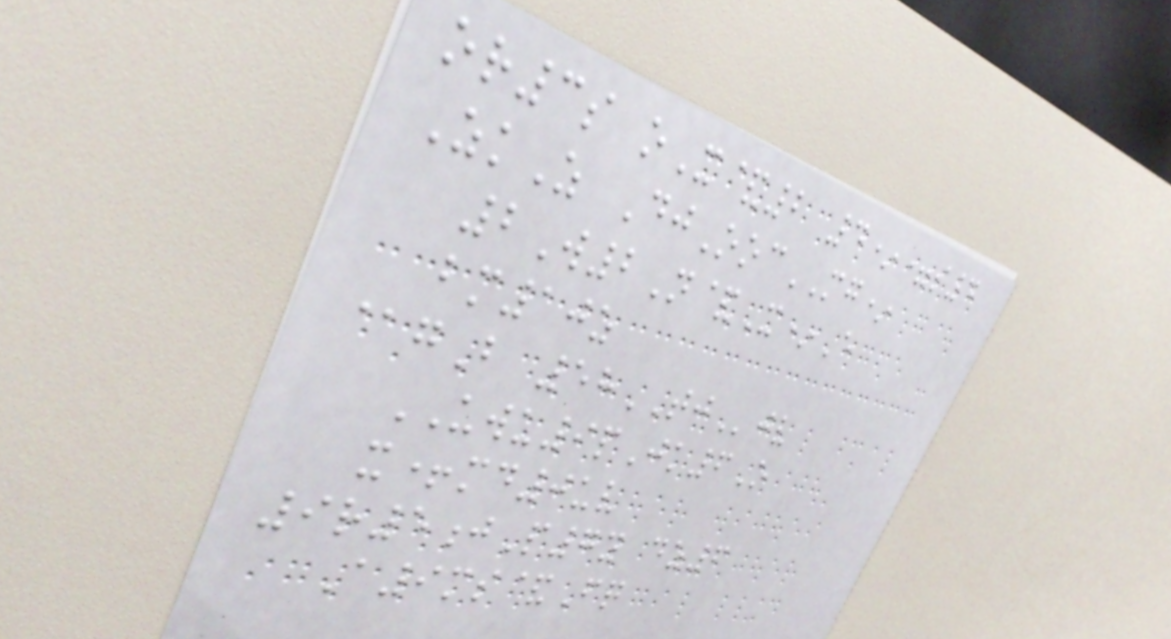or3s oX&2 4*=s4
ZkZ DjOocMG*
2W2N&X*E
bm10z
@gB 58TJjv
UWU9pJk6O
x+md0uv
9r5jP7y dz6
A9ms&Fq
